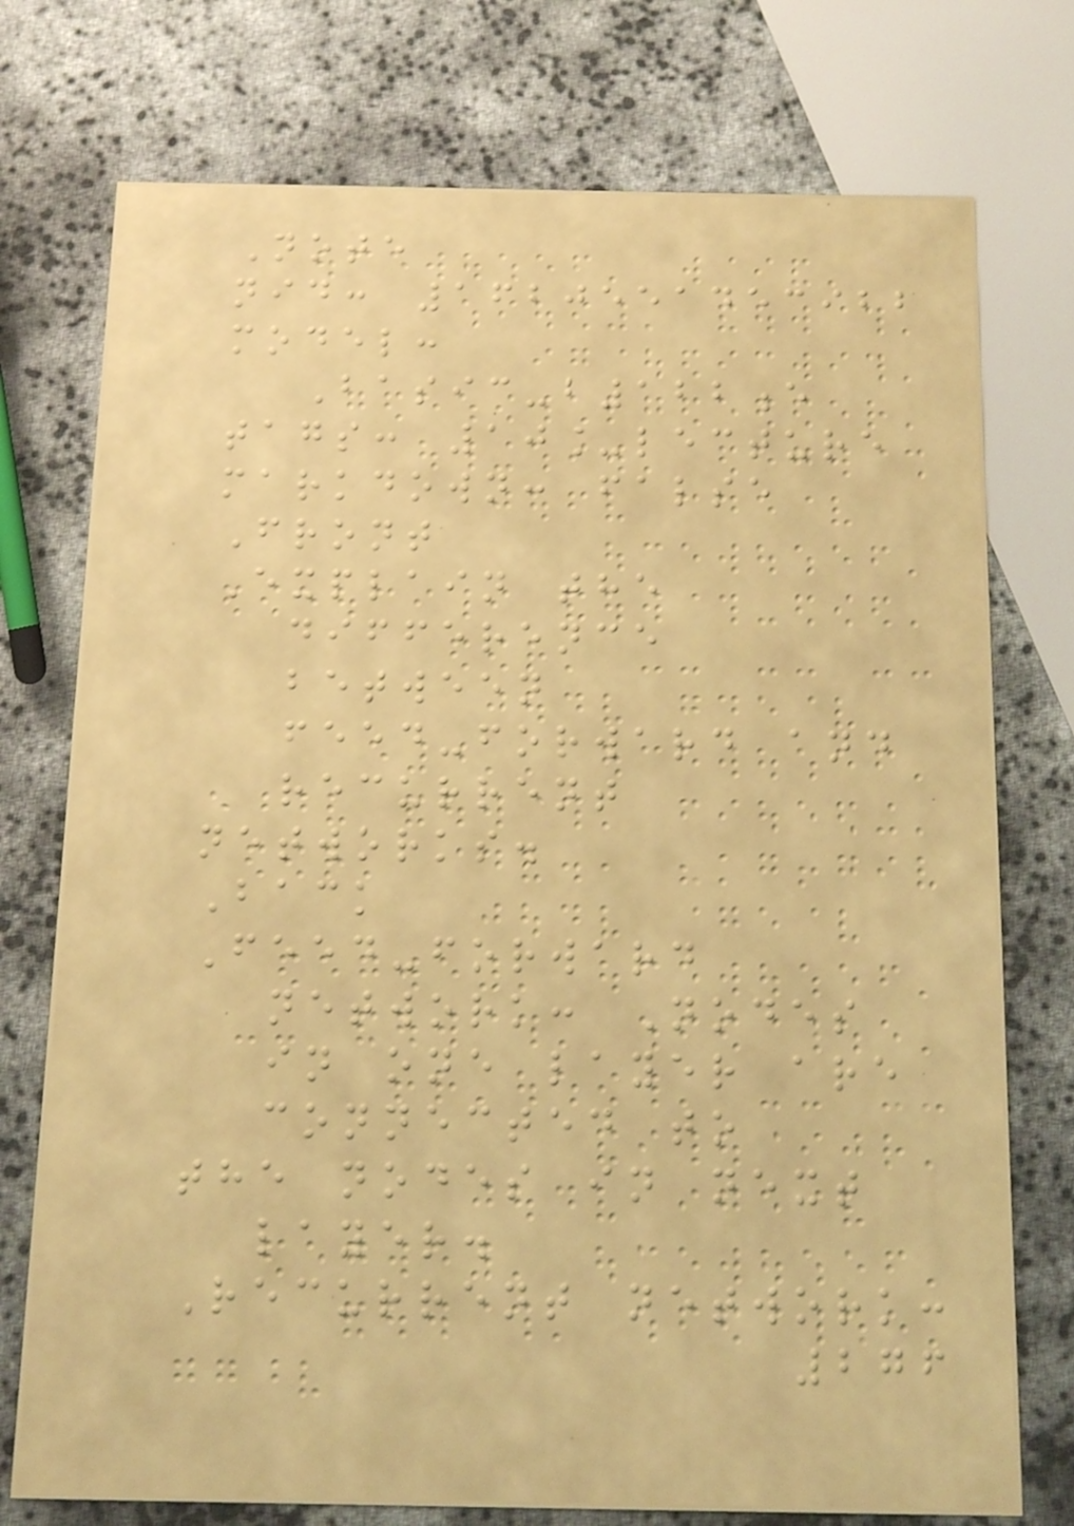Note
nid: 1620551453922
model:
Basic-b122e
tags: 10_lecture
markdown: false
Front
Explain the
difference
between
feed-forward and
recurrent
networks.
Back
Feed-forward
network: Nodes
in one layer are
connected to
the nodes in next
layer.
Recurrent network:
276
